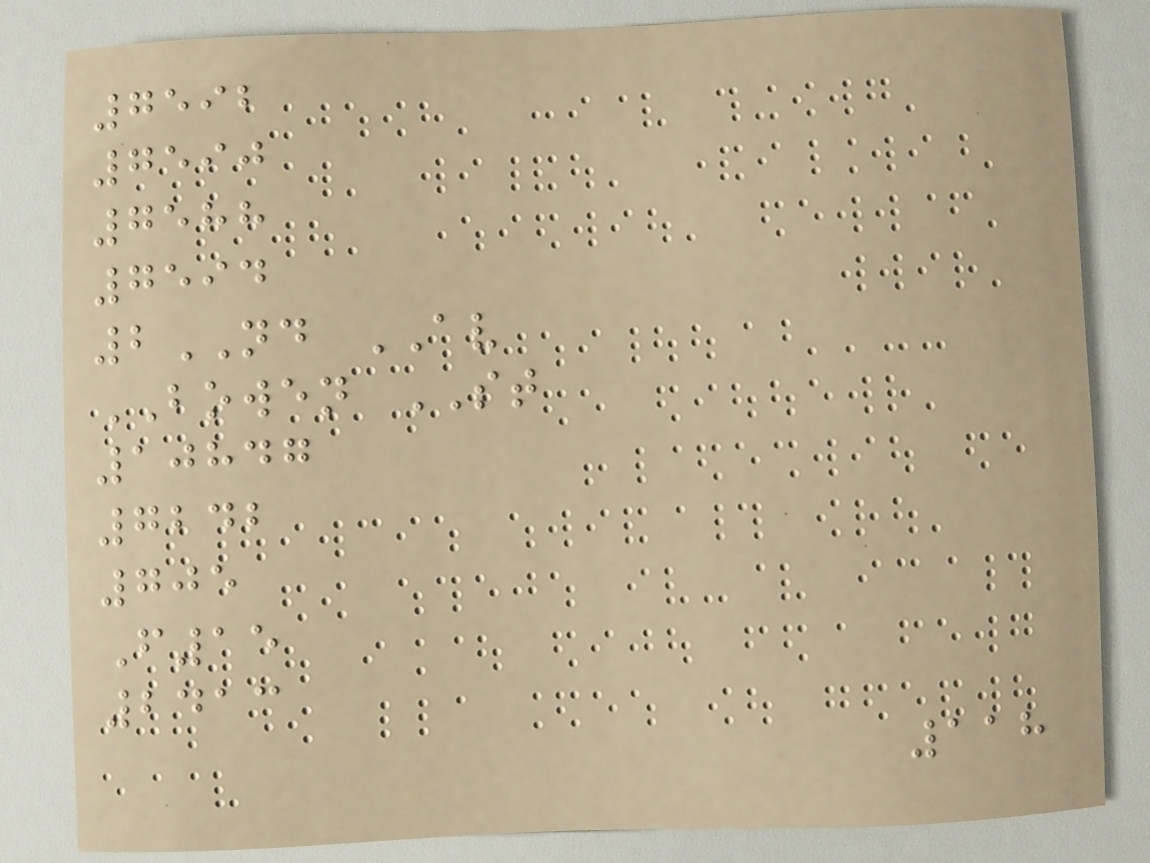7592
7590
7588
7594
2ND AV
BOWEN ST
10847
7242
705
F15
2413
118
